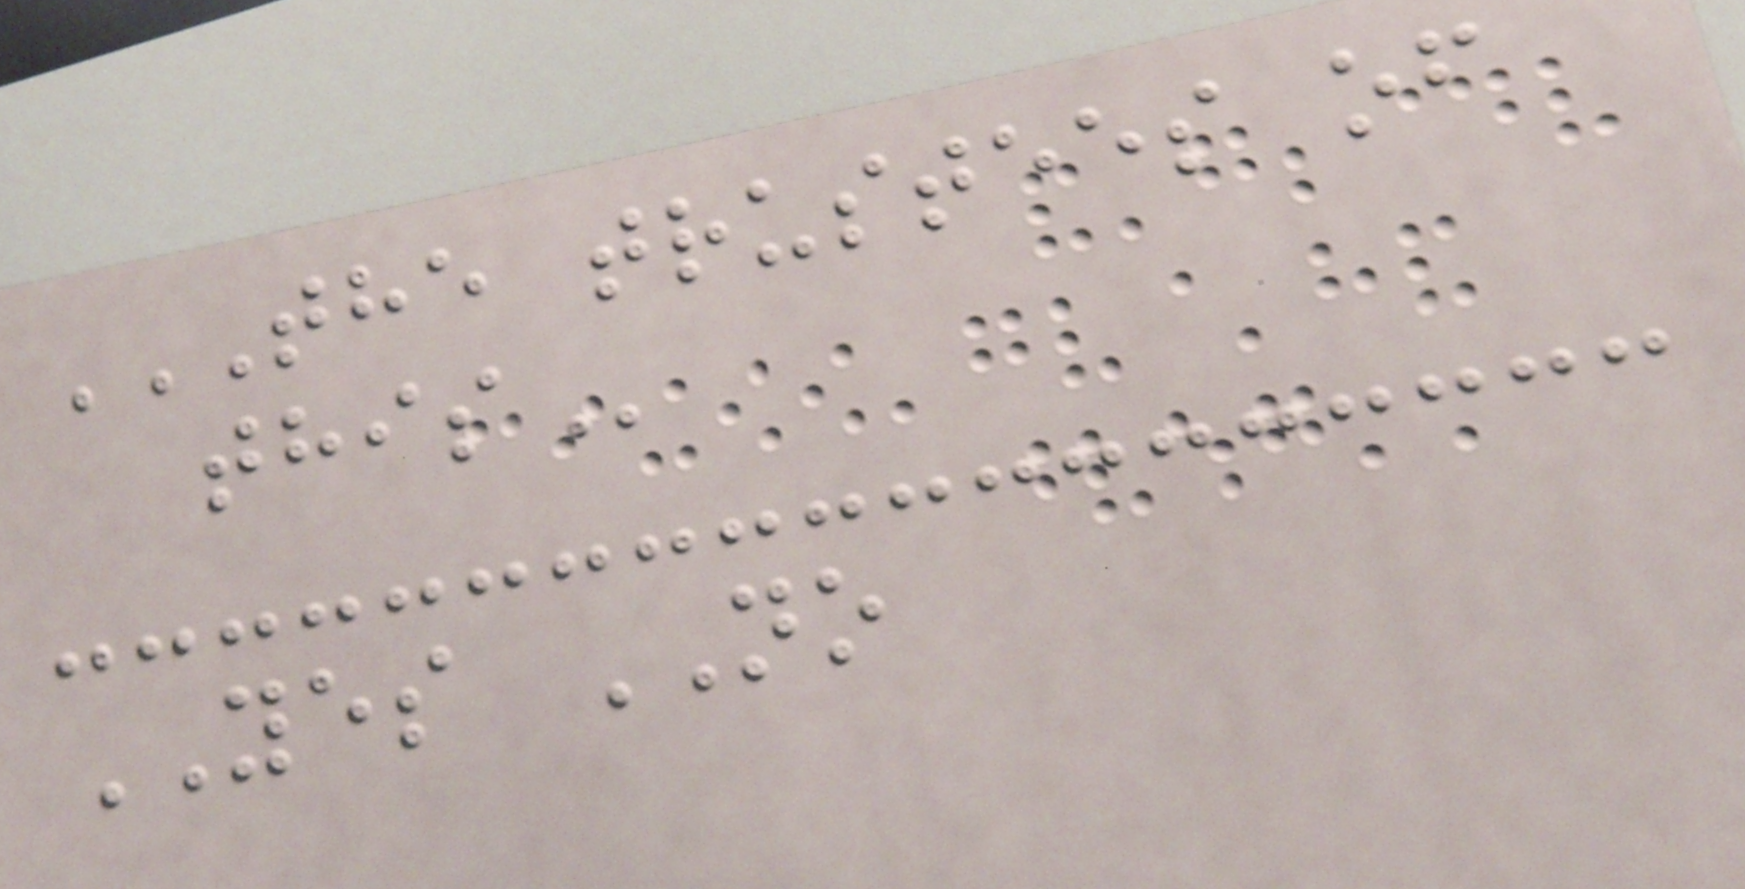THE TRUSTEES OF
THIS
YES NO
